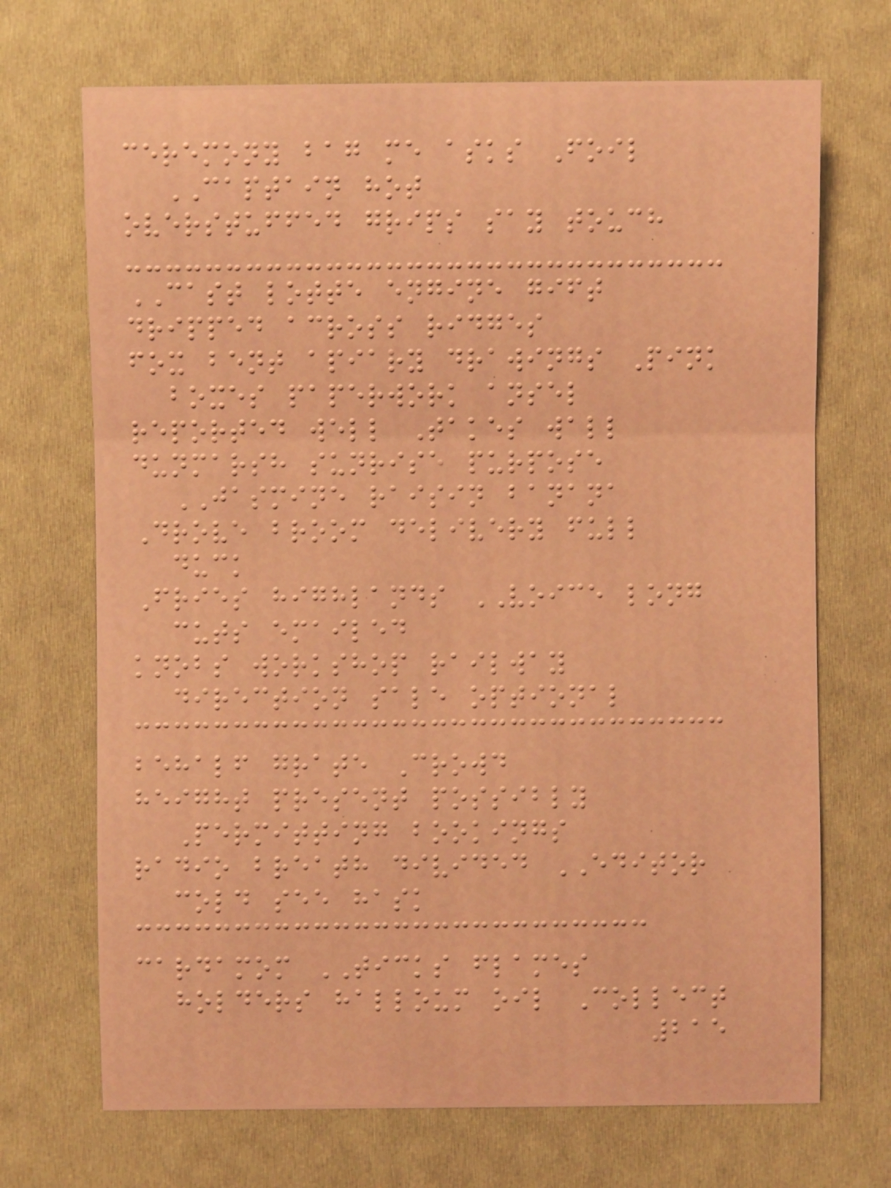ceremony bag me asks Foil
CAPTAIN hot
overstuffed grips say touch
CAST lotte engine gift
dripped across ridges
fox bent apiary drawings Pink
boxes paperwork ansel
reported well Takes wall
dunmarsh sunrise purpose
JASMINE raisin banana
Drove broom delivery full
duck
Fries highlands VOICE long
cuts emailed
knobs workshop railway
direction sale optional
behalf grate Crowd
height present possibly
Permitting bookings
radio breath divided EDITOR
cold see hask
cardamom TICKS flames
holders halloum oil Collect
215
